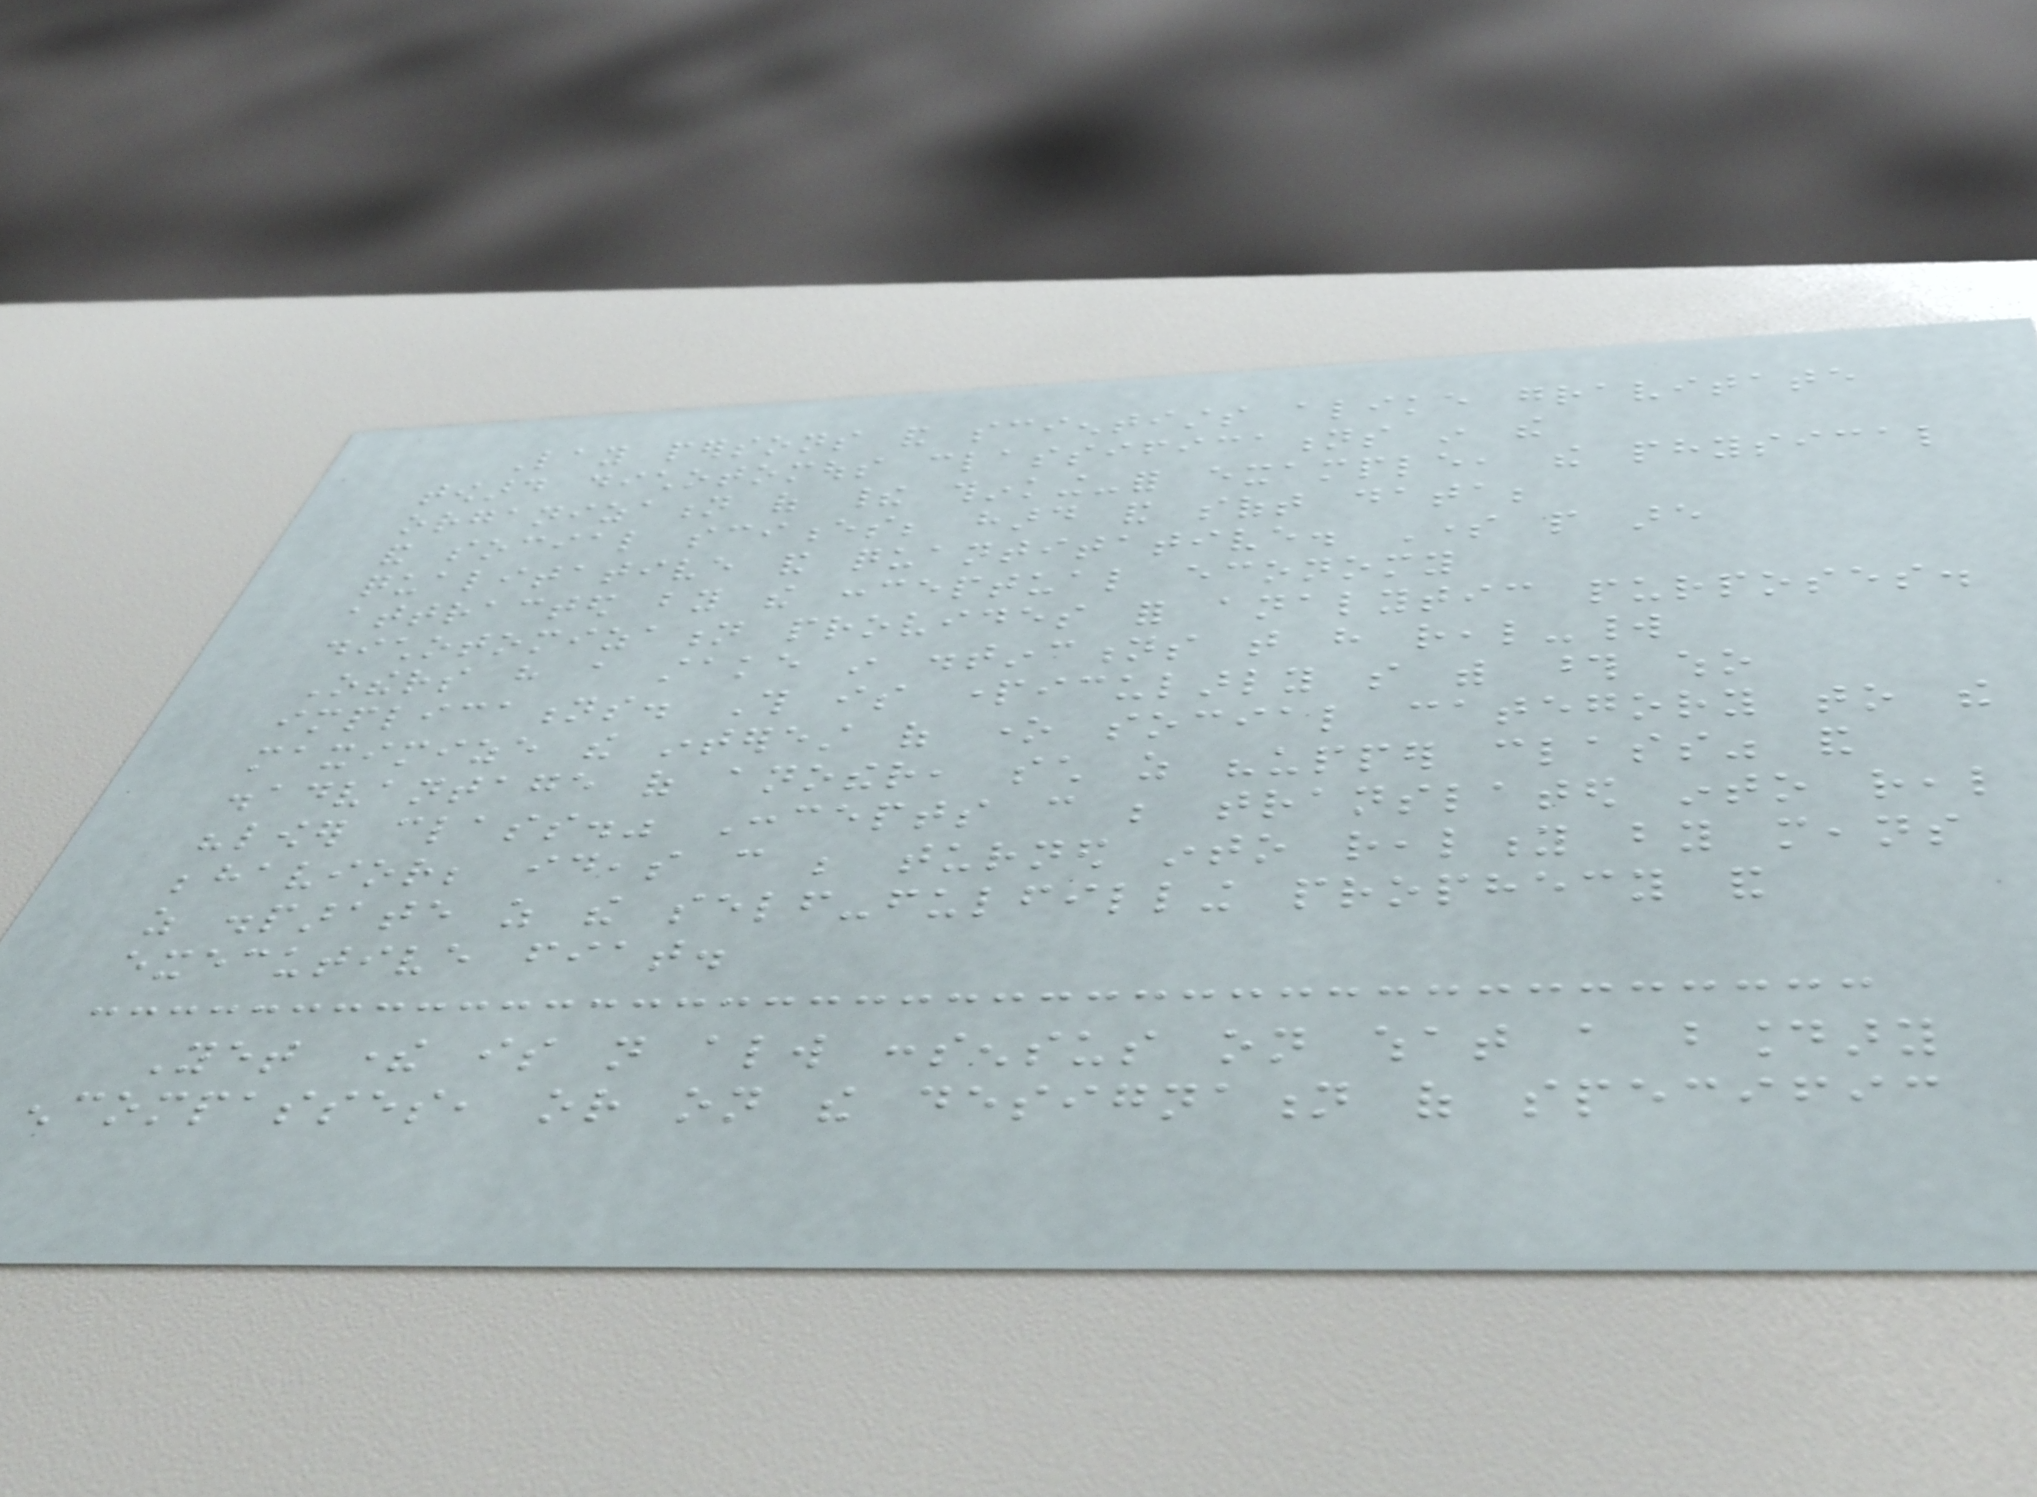Lay persons and scientists alike gravitate
toward dichotomous classifications in the
organization of their thinking-for example, the physical
and social sciences; hard and soft data;
qualitative and quantitative. Some people are
attracted by the conceptual economy
dichotomization provides for analytic purposes.
Others have a stake in distinctions that have real-world
implications. This is particularly so with those who
maximize the interest of one social category to the
disadvantage of another, such as "upper class" and
"lower class." Concepts can be translated into real
behavior; ideas can be turned into reality by means
as disparate as the self-fulfilling prophecy and
executive fiat.
Yet there is not always consensus on what a boundary
encompasses, or on the designation of specific
